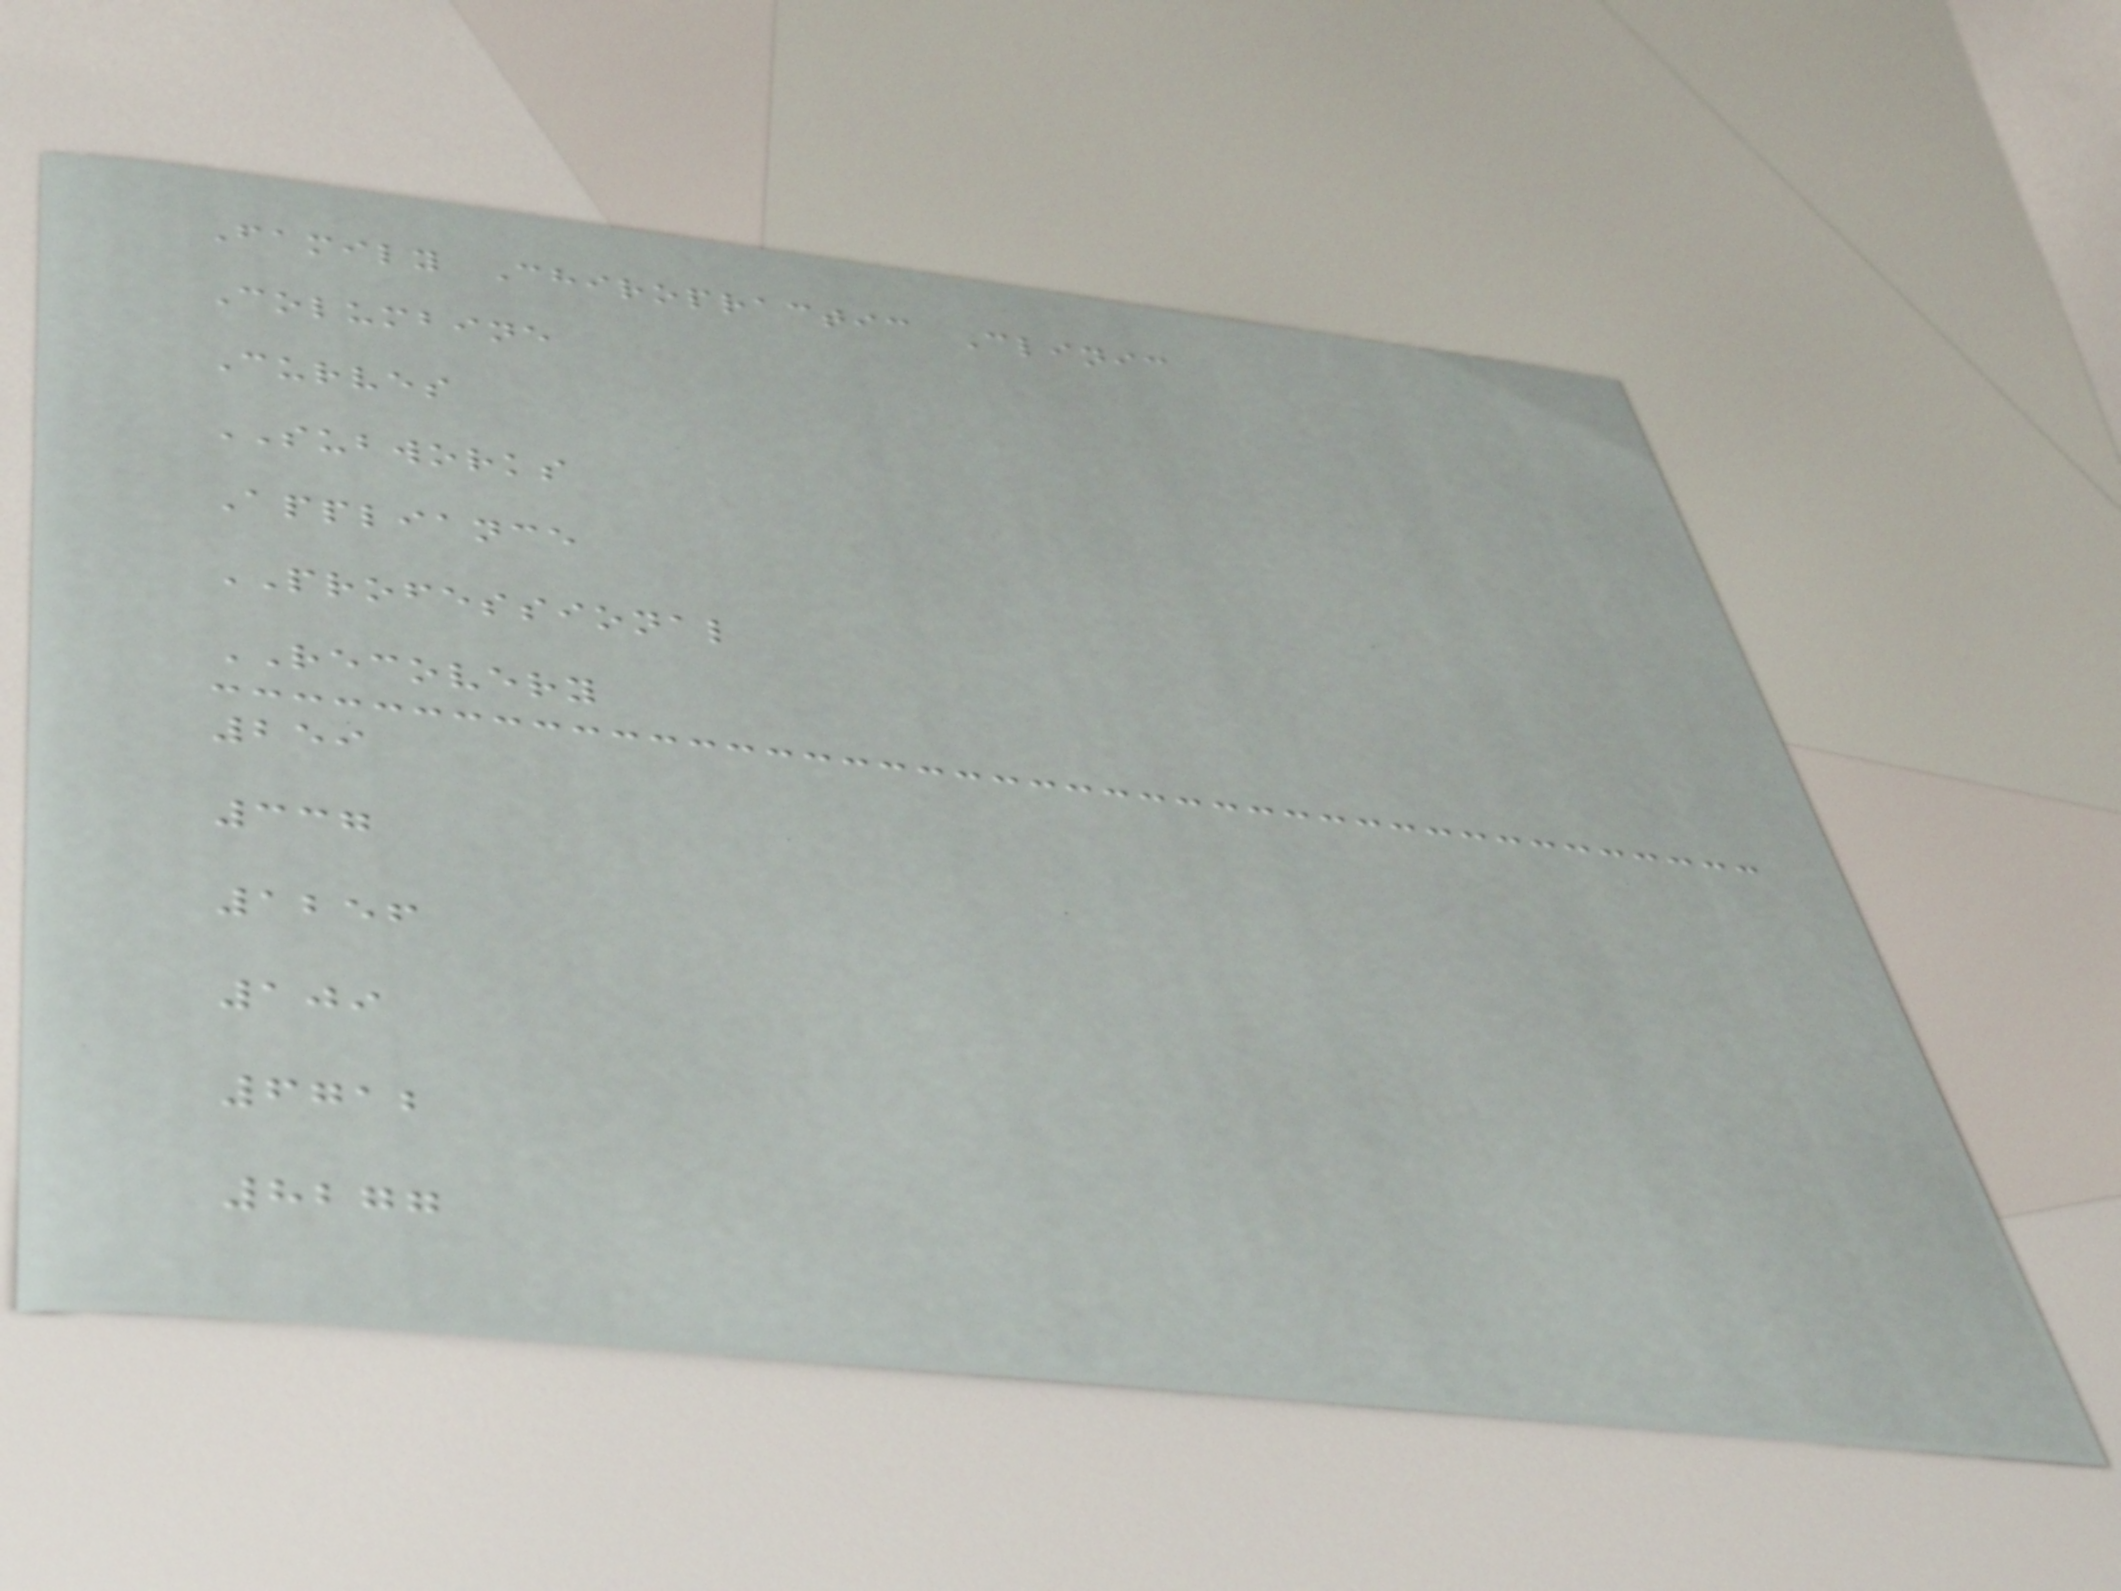Family Chiropractic Clinic
Columbine
Curves
SUBWORKS
Appliance
PROFESSIONAL
RECOVERY
259
337
1256
109
6712
8277
